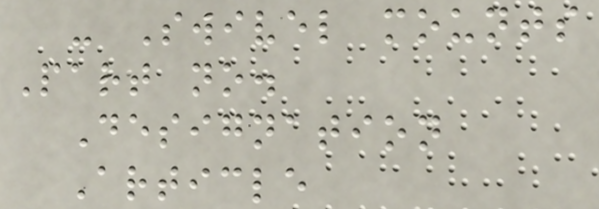- Swivel mounts
Part no.
Designation
Article
